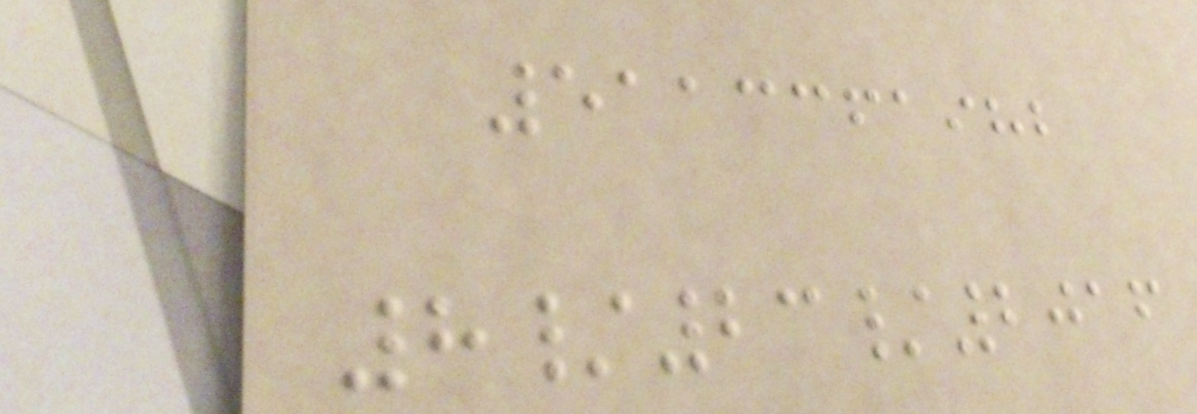5113361982
8/23/2016
